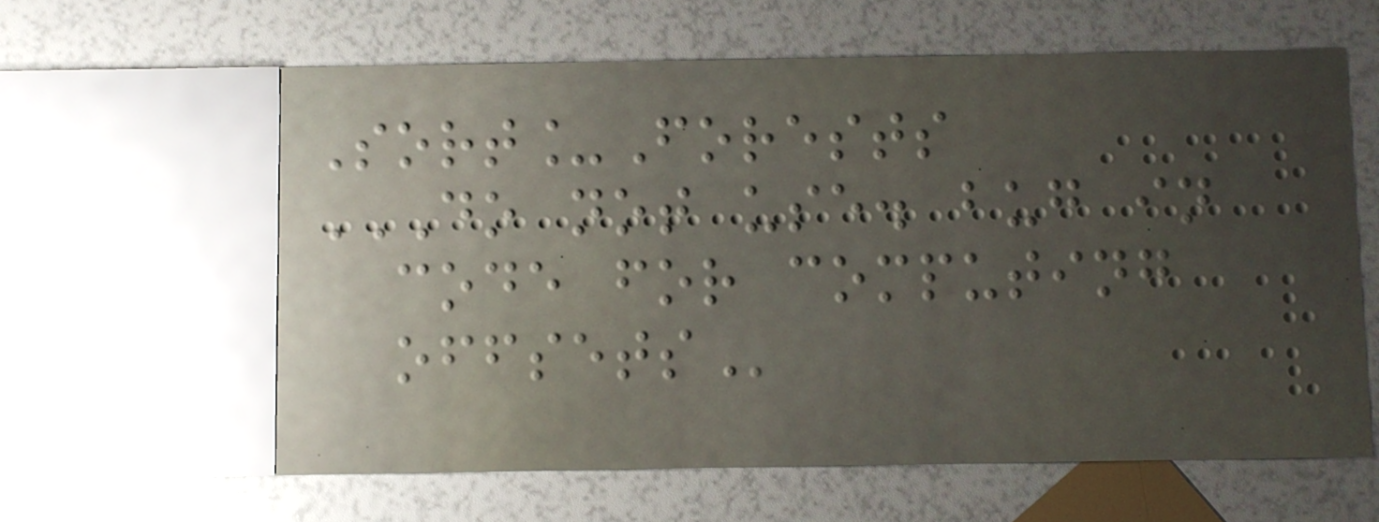Sort_Forests
DO NOT USE. BUG IN
CODE FOR COMPUTING
OFFSETS
